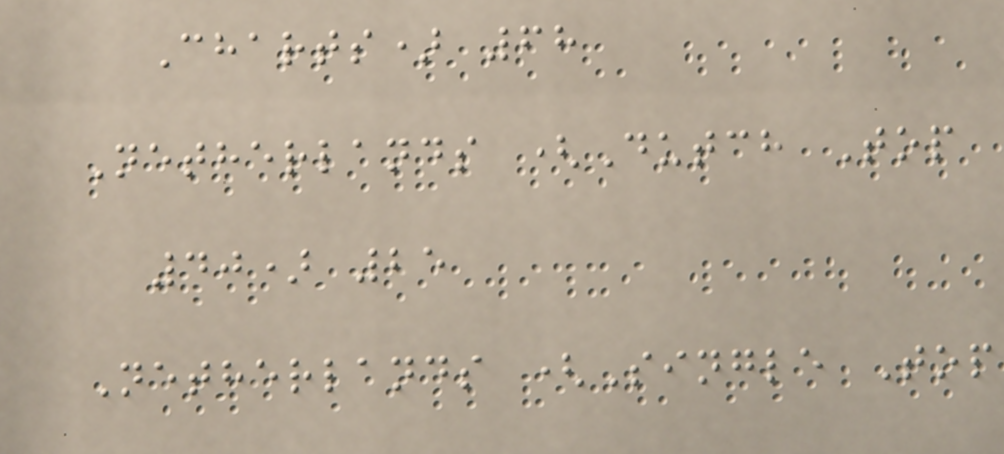Charts) 68
Netherlands (Dutch Top
40) 25
Netherlands (Single Top
